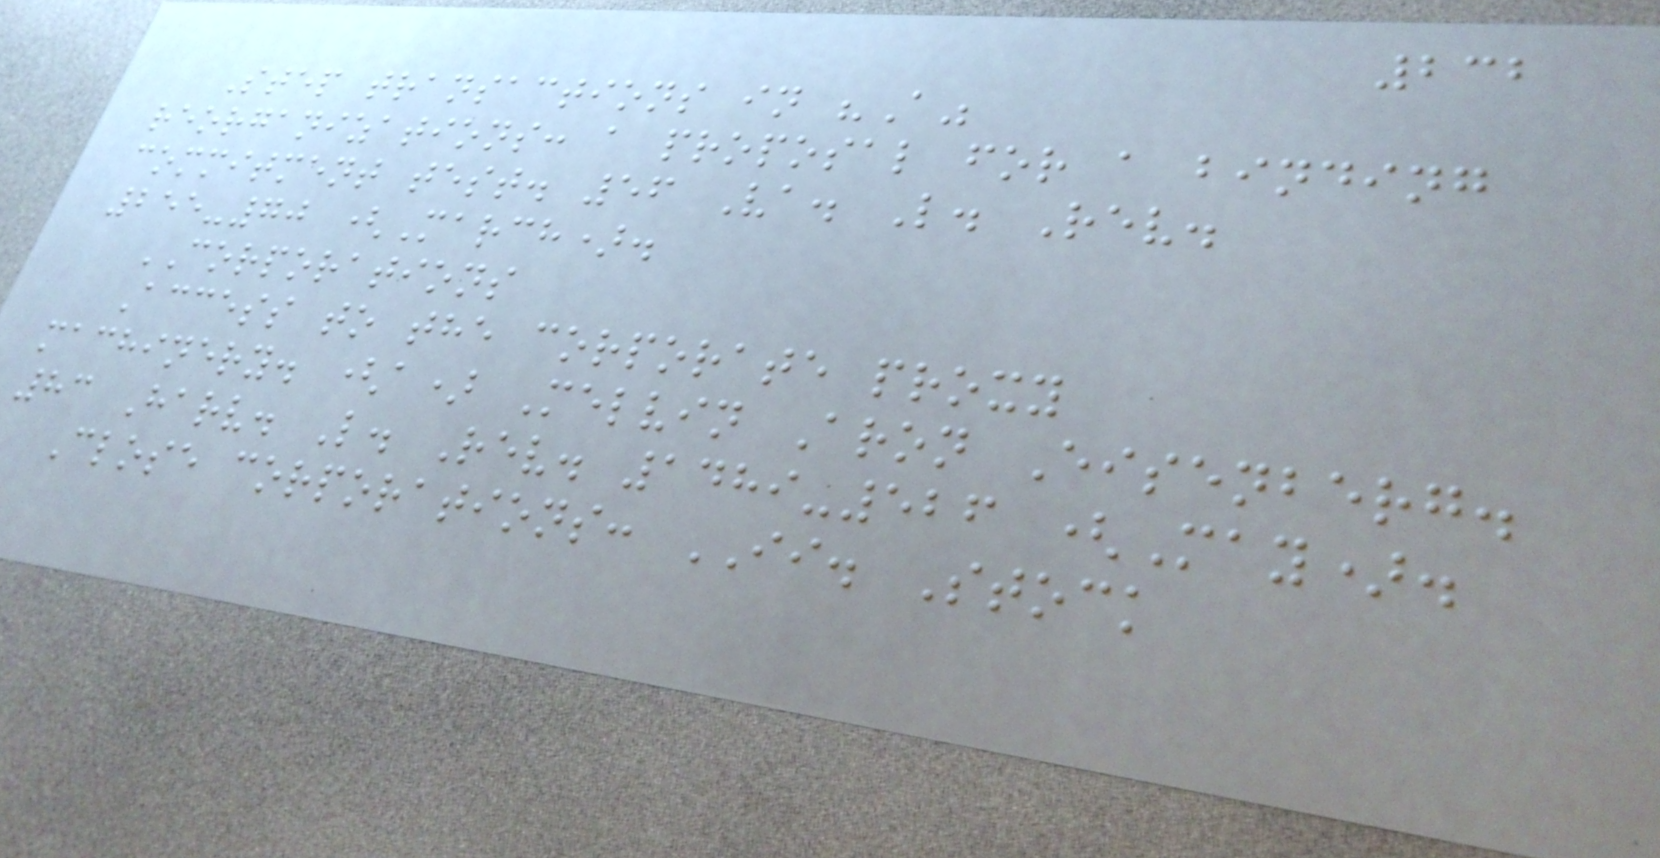232
Step transactions in "A"
reorganizations: a proposal for a binding
commitment test. 56 Va. L. Rev.
255-70 (March).
CORPORATIONS
Access to the corporate proxy
machinery. (a) Melvin Aron Eisenberg.
83 Harv. L. Rev. 1489-526 (May).
Close corporations: II. Stock
